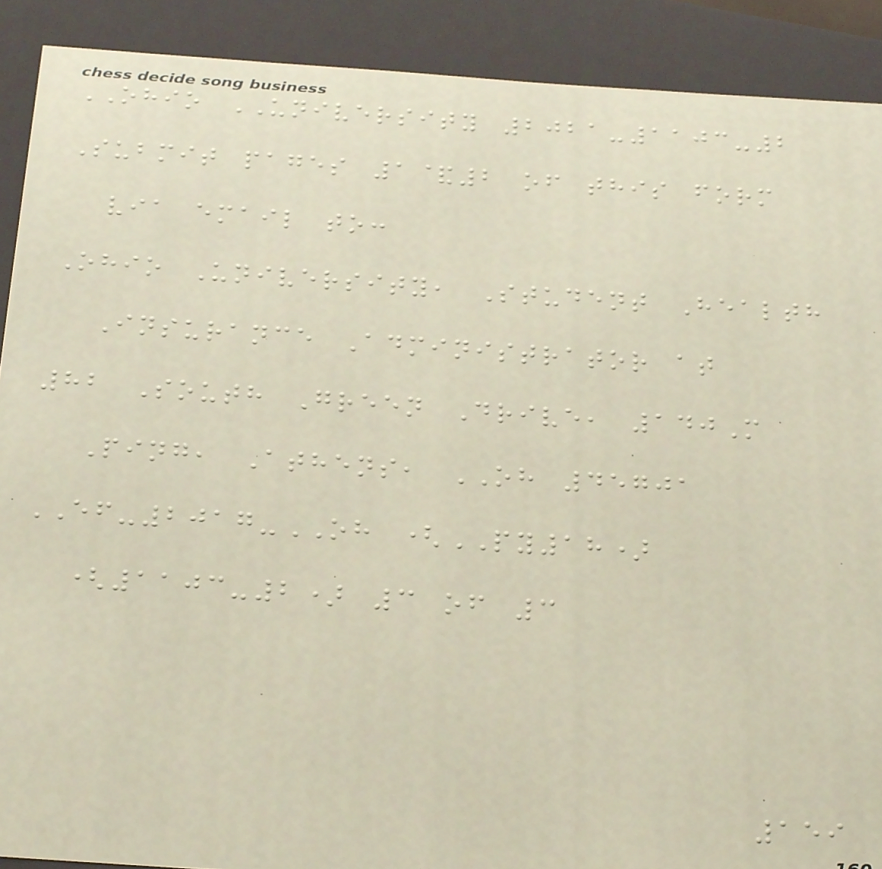OHIO UNIVERSITY 2021-1103-2
Submit pages 1&2 of this form
via email to:
Ohio University, Student Health
Insurance Administrator at
82 South Green Drive, 140M
Ping, Athens, OH 45701
EF-2017-OH (PY18)
(1103-2) 3 of 3
159
